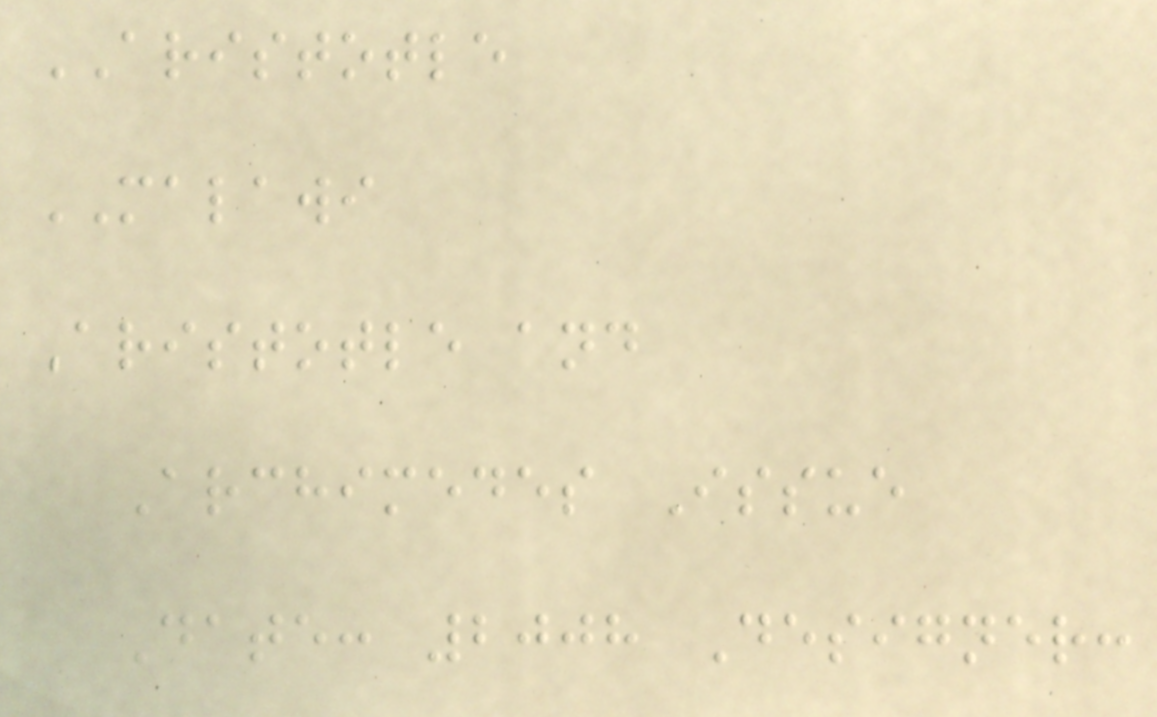ARISTOTLE
MALAWI
Aristotle and
Archimedes Issue
Date: 2008 Designer:
